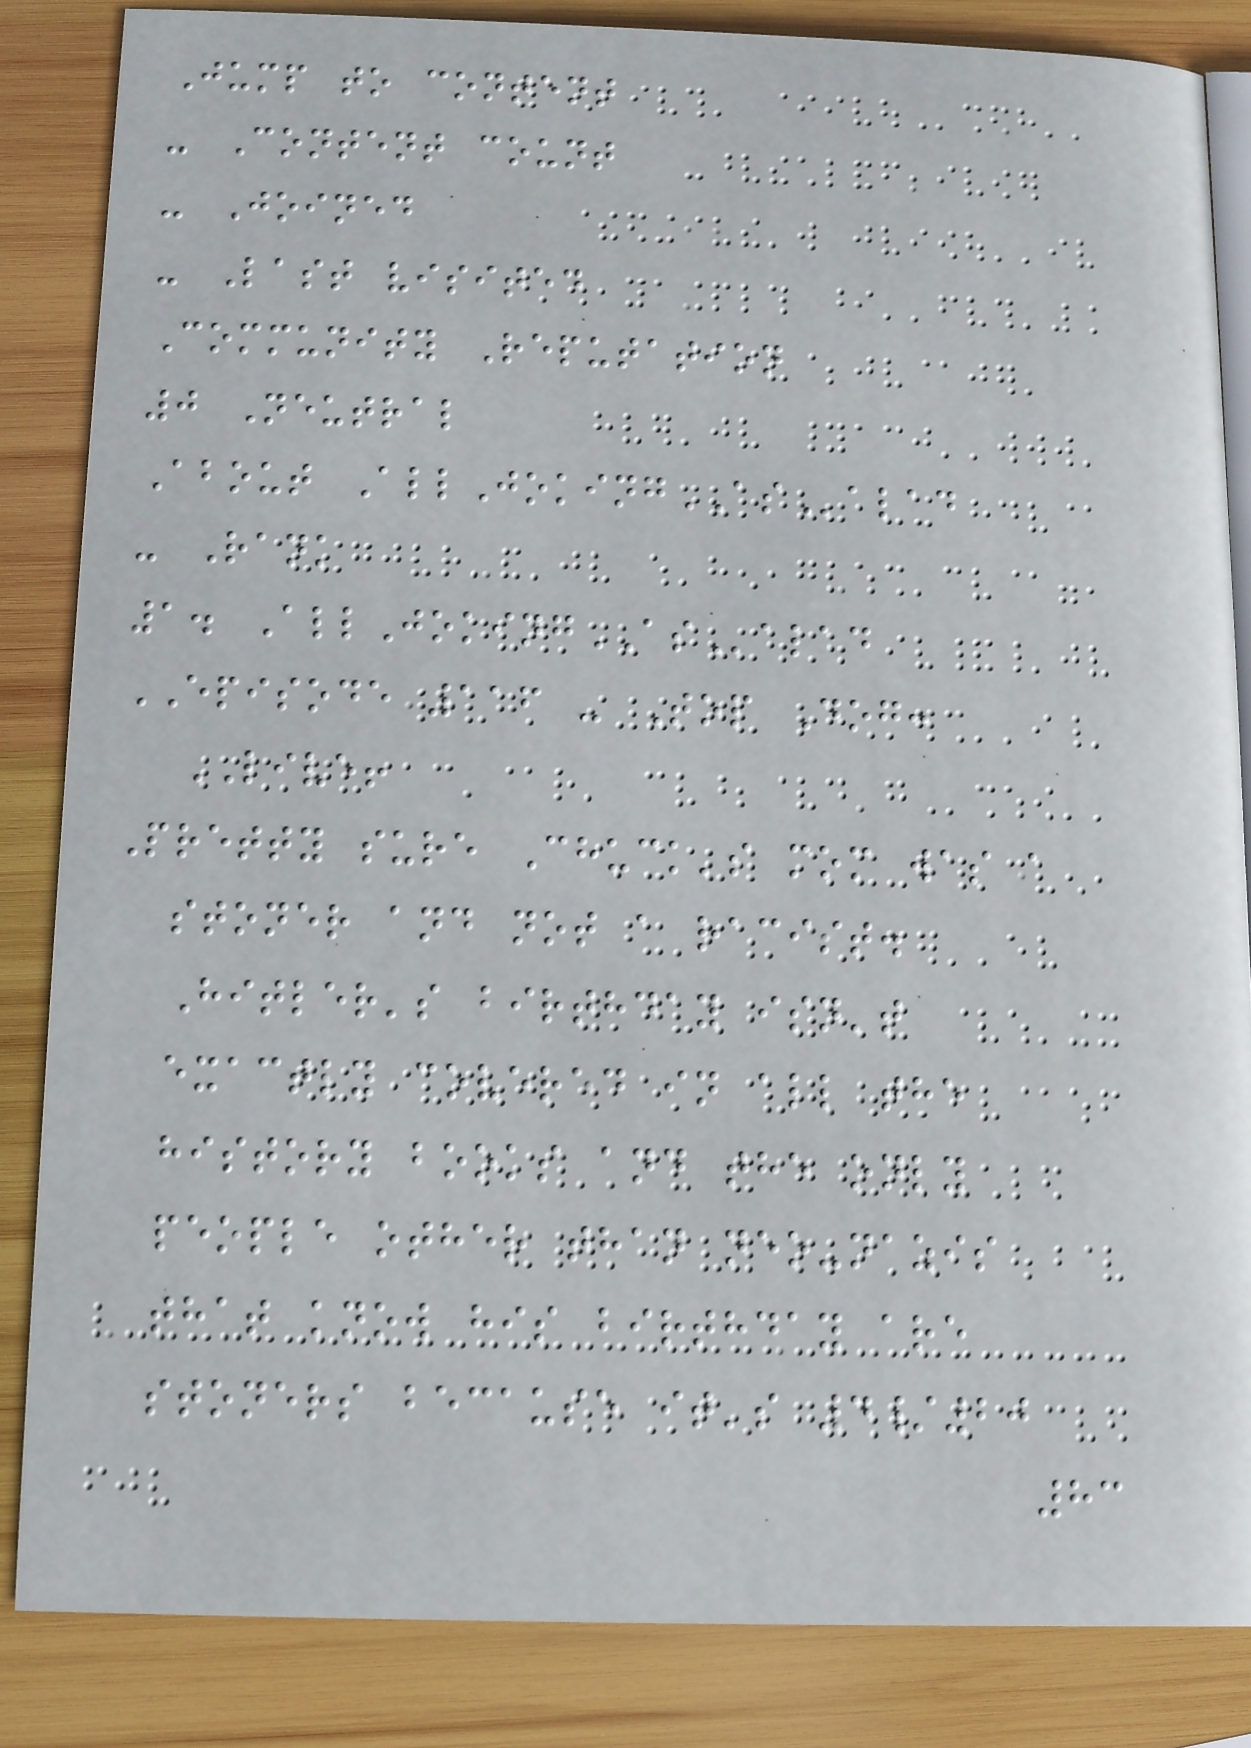Jump to content
- Content count
- Joined
- Last visited
Community Reputation
0 Neutral
About AllJokingASalad
- Rank
1. AllJokingASalad
EPISODE 116 - Top Dog:
LIVE!
Pretty sure Chuck's mom was a
stoner and not a racist.
Hitler's birthday isn't
exactly covered in all the
history books and the only
people other than neo-nazis
that know his birthday are
stoners because it's 4/20
83
